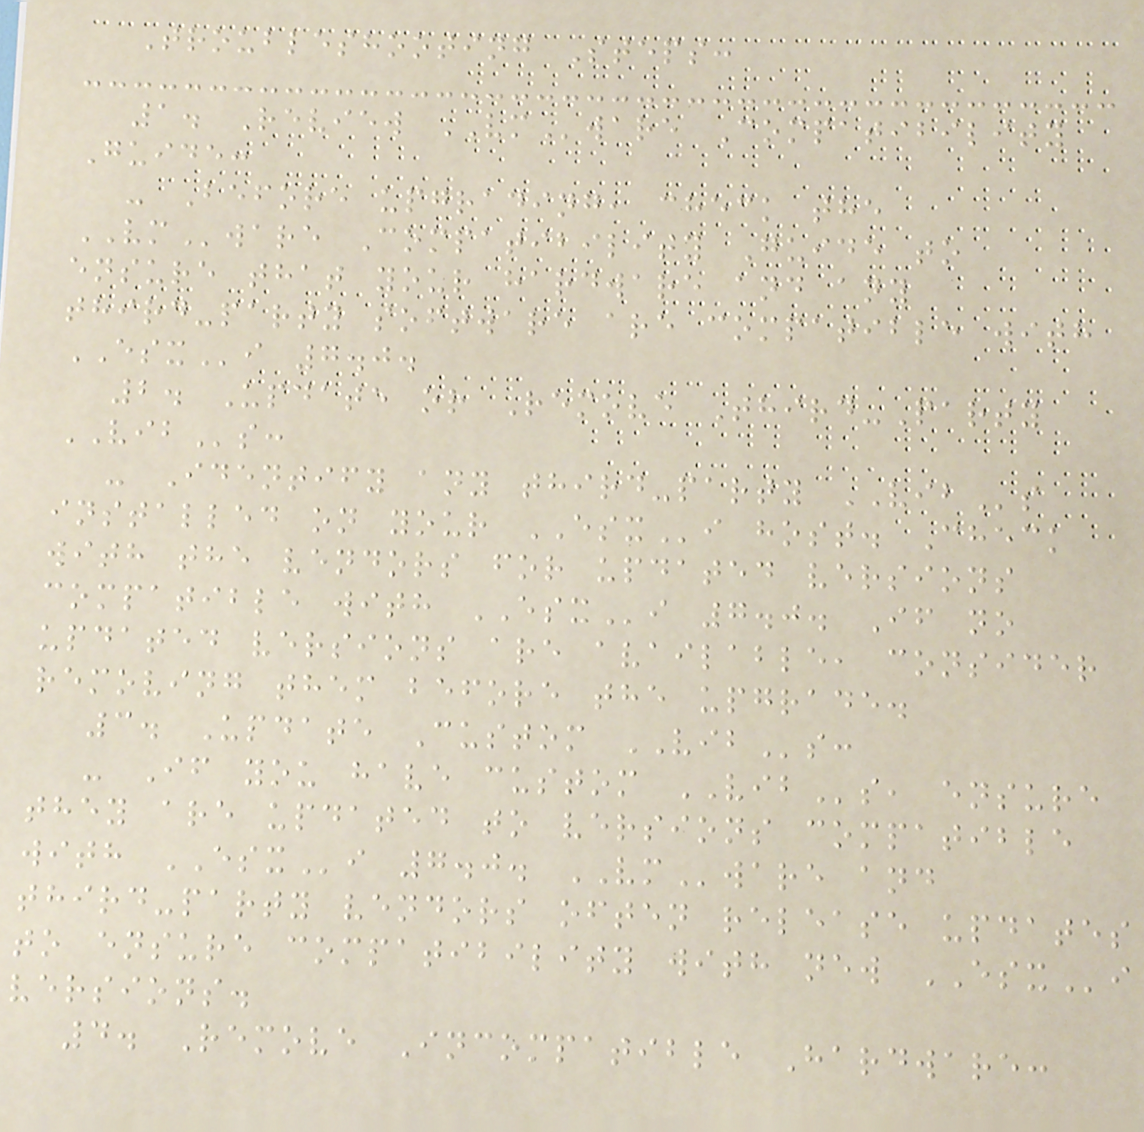Troubleshooting Steps:
1. Review VMware Compatibility
Guide:
- Before upgrading, check the
VMware Compatibility Guide to
ensure that your hardware and any
third-party software are compatible with
ESXi 7.0.
2. Update or Remove Third-Party
VIBs:
- Identify any third-party VIBs
installed on your ESXi host. Check
with the vendors for updated versions
compatible with ESXi 7.0. If no
updated versions are available, consider
removing them before the upgrade.
3. Update Custom VIBs:
- If you have custom VIBs, ensure
they are updated to versions compatible
with ESXi 7.0. VMware and
third-party vendors often release updates
to ensure compatibility with new ESXi
versions.
4. Remove Incompatible Hardware:
